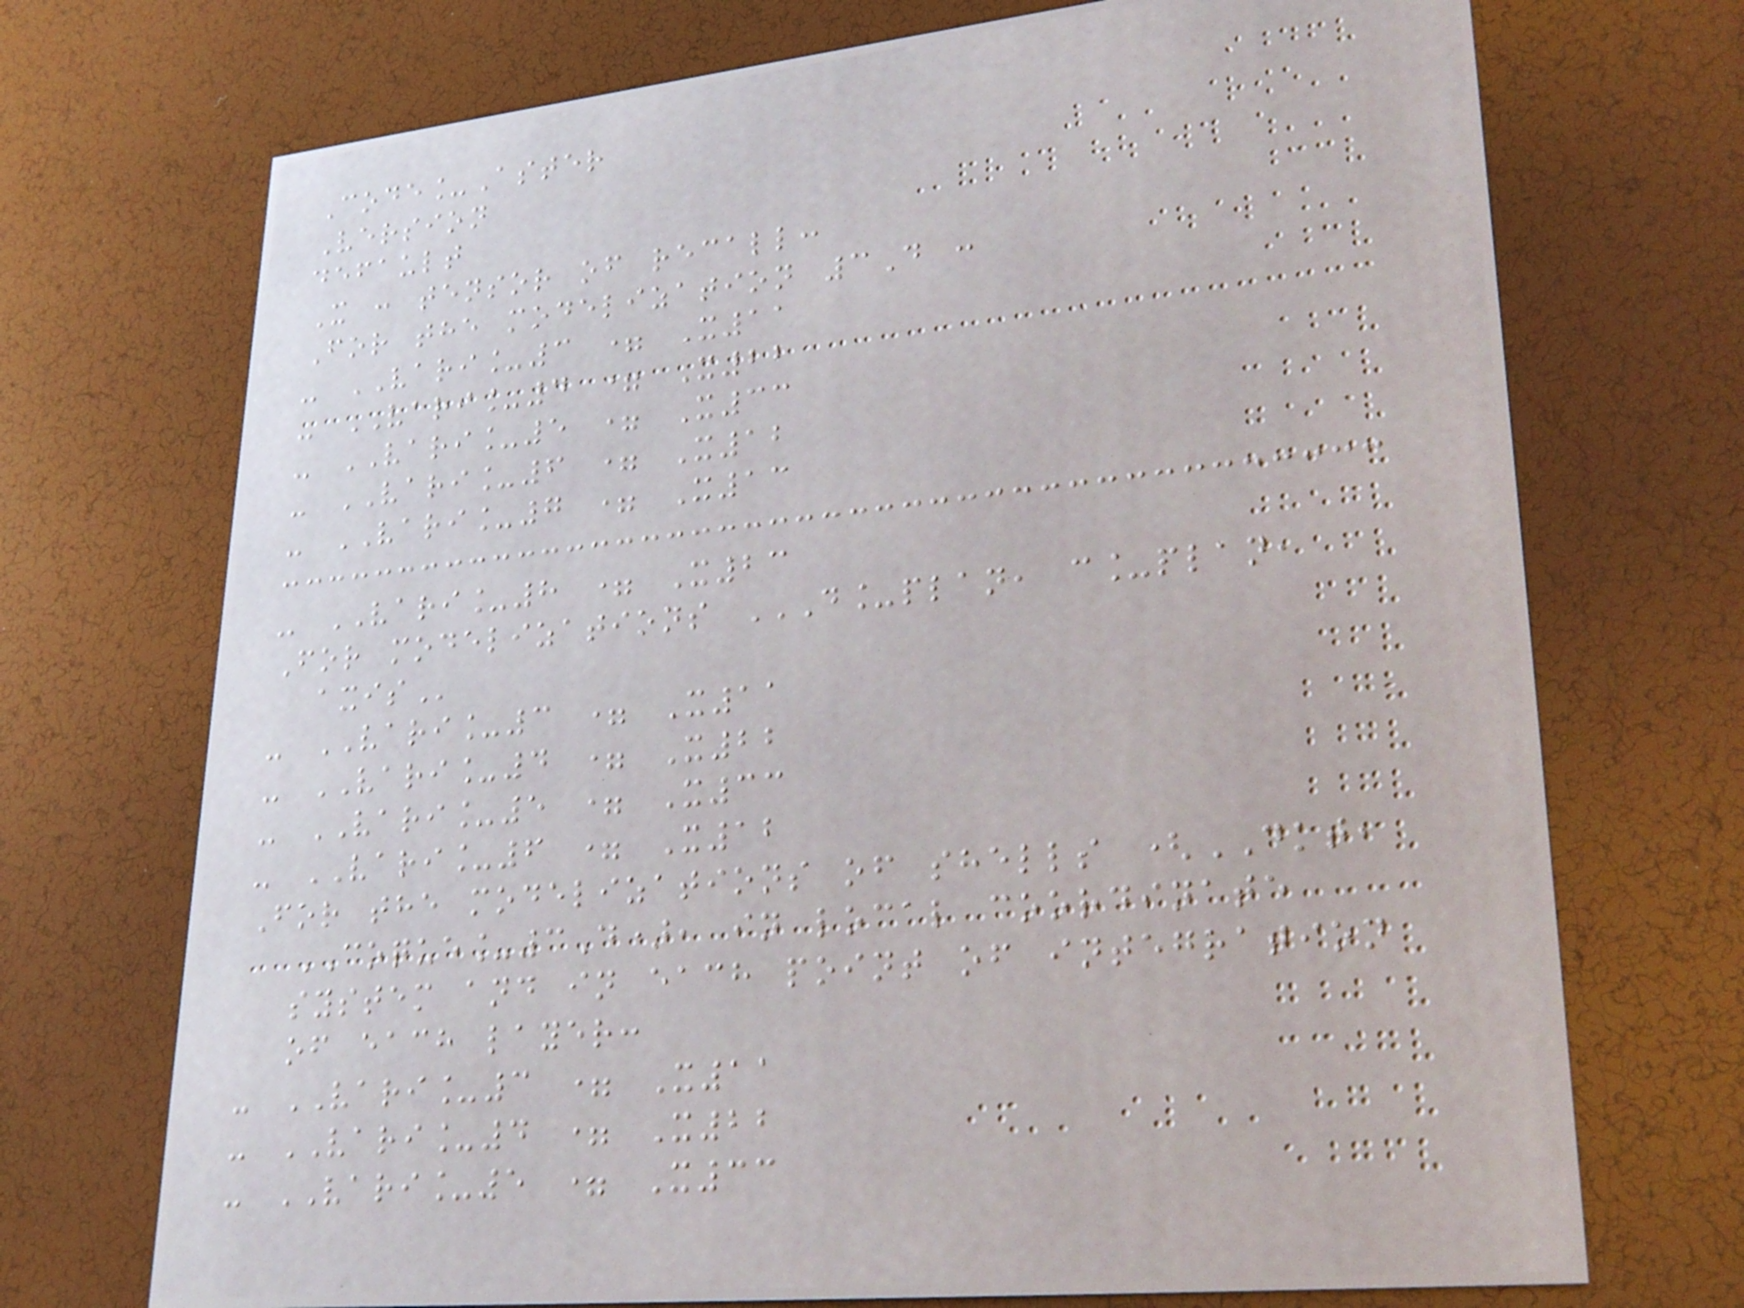Code_Aster
Version
default
X : tensor of recall:
For the modelization 3D :
- VARI_3 = X11
- VARI_4 = X22
- VARI_5 = X33
- VARI_6 = X12
- VARI_7 = X13
- VARI_8 = X23
For modelizations D_PLAN, C_PLAN,
AXIS
- VARI_3 = X11
- VARI_4 = X22
- VARI_5 = X33
- VARI_6 = X12
For the modelizations of shells (DKT,
COQUE_3D), in local coordinate
system and in each point of integration
of each layer:
- VARI_3 = X11
- VARI_4 = X22
- VARI_5 = X33
